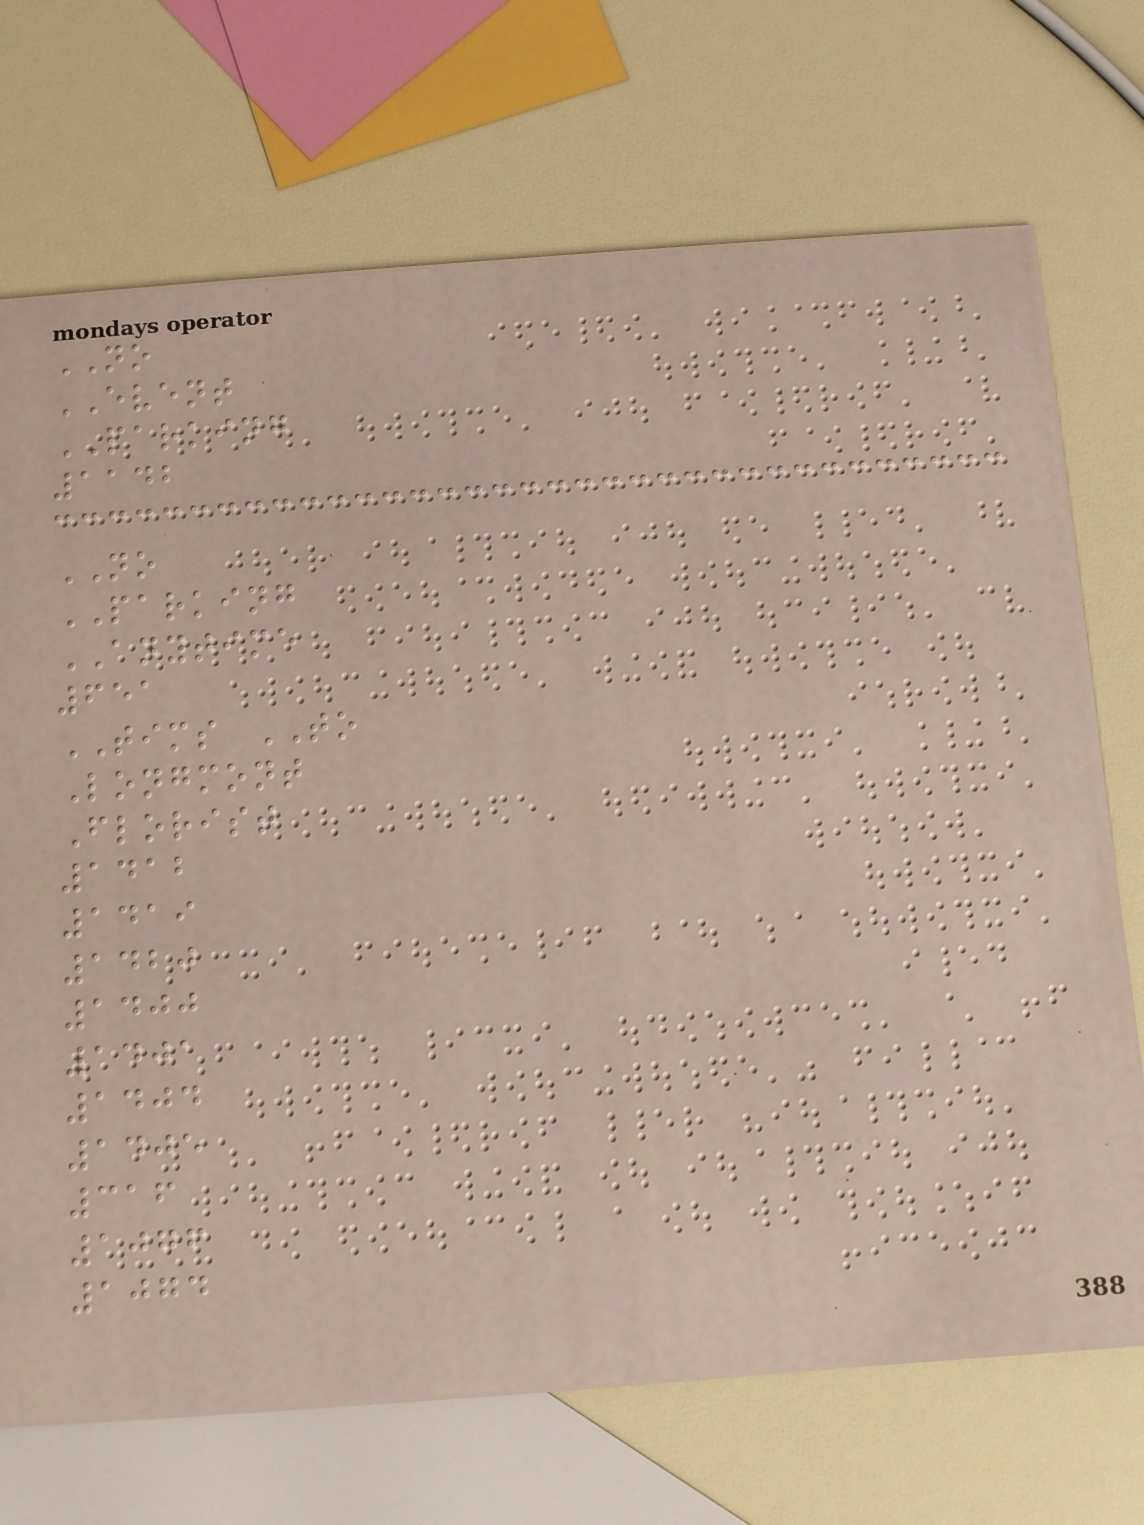NO
EVENT
PARKING
1142
NO
PARKING
ANYTIME
651
TIMS TO
Longmont
Florist
1412
1419
1420
1400
1401
1404
1405
316
1076
1074
